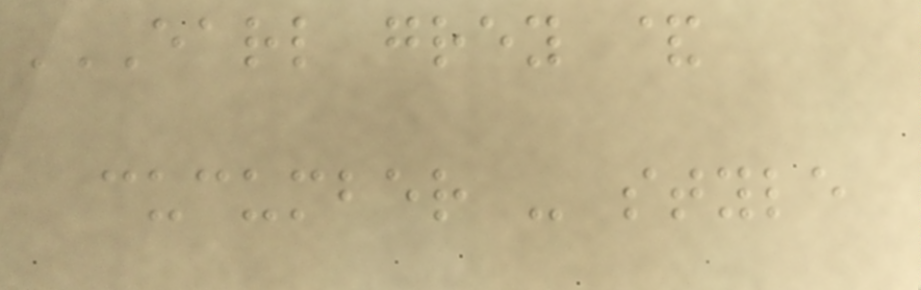EARL GREY &
CUCUMBER - STYLE
